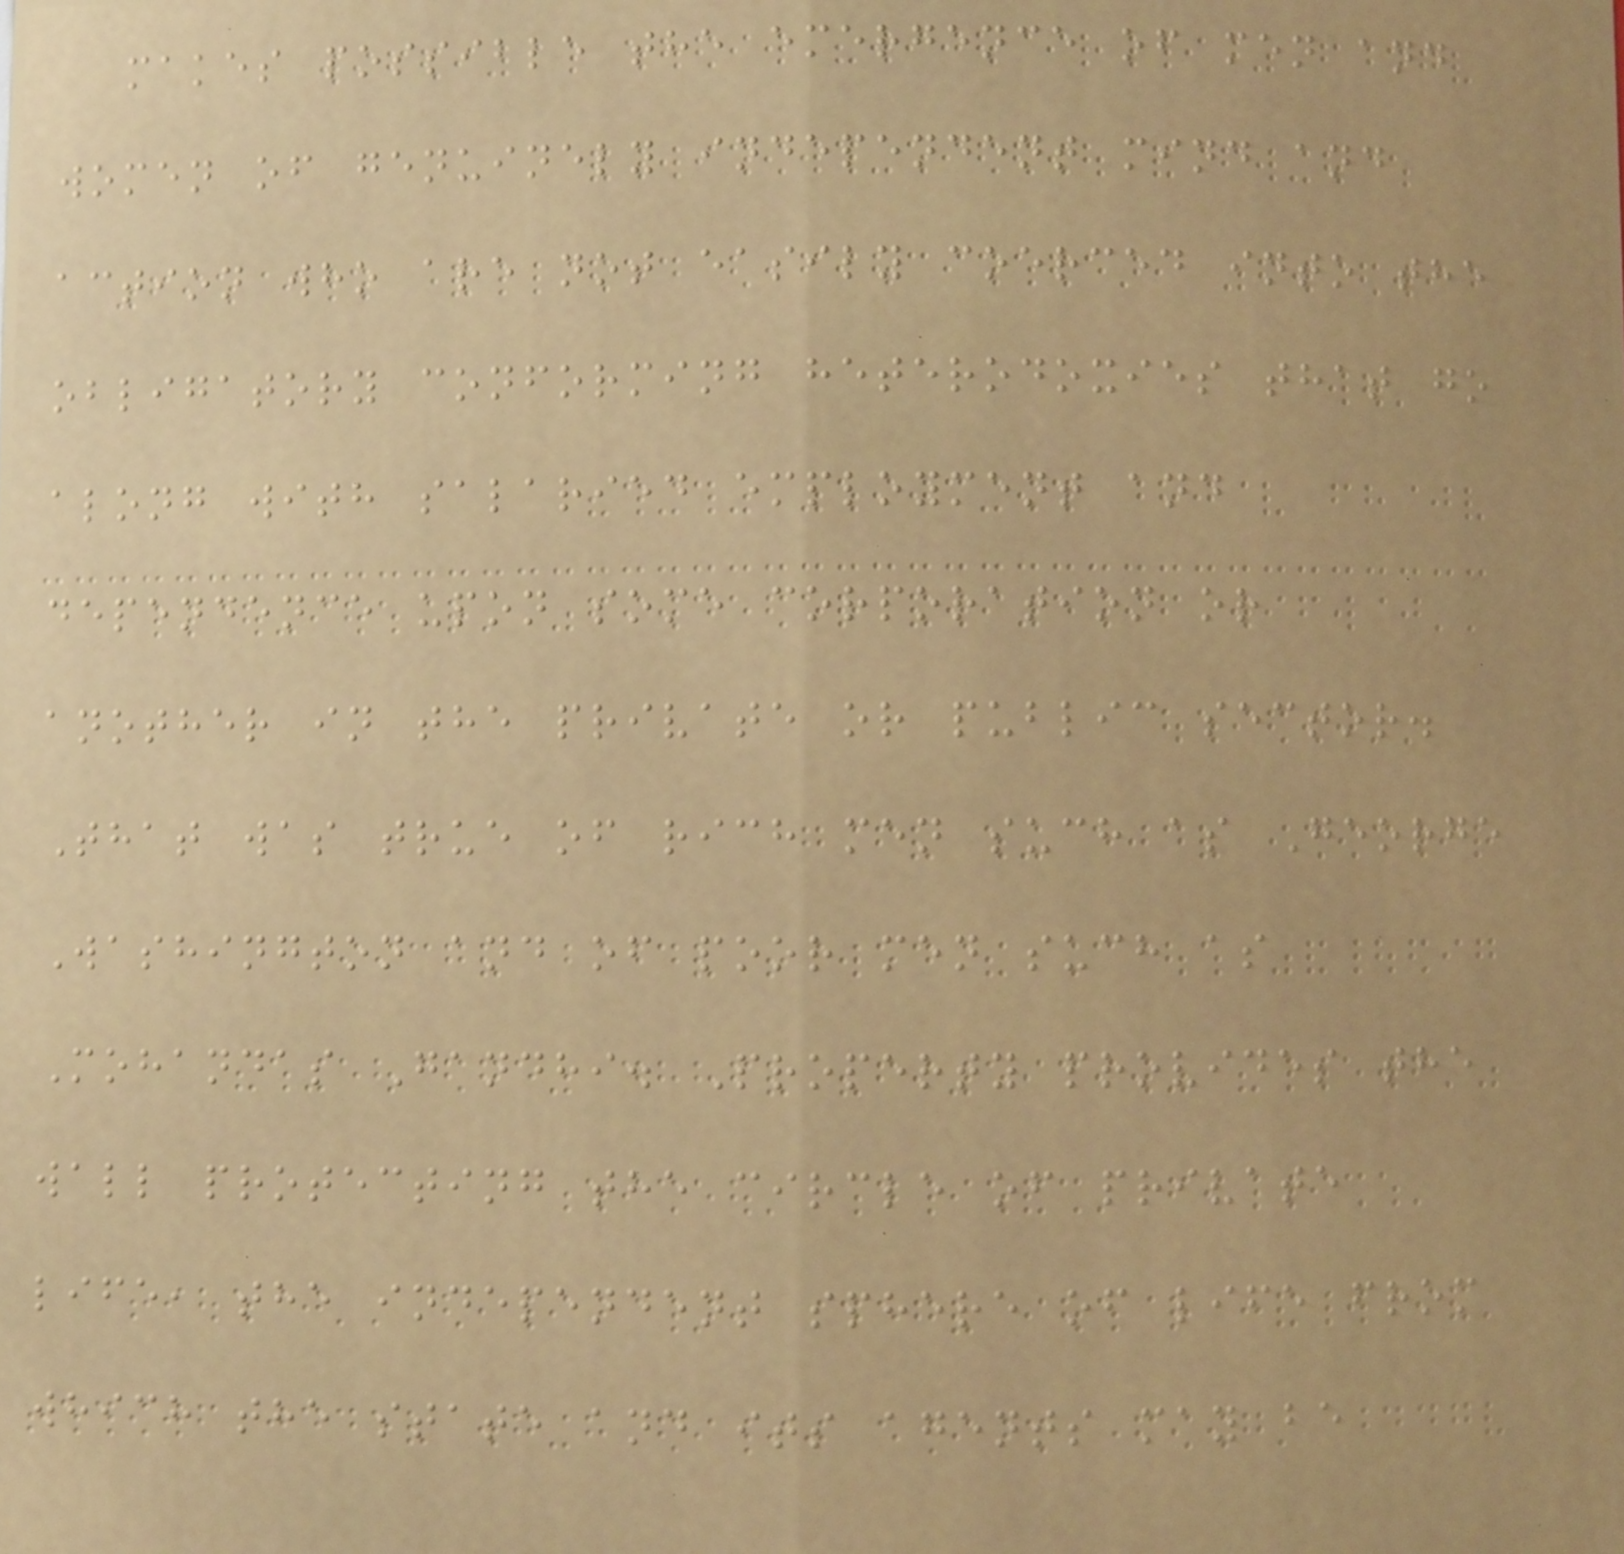makes possible the emergence of men and
women of genuinely independent mind and
action who are not easily coerced into the
obligatory conforming heterodoxies that go
along with salaried employment and
dependence upon some corporation or
another in the private or public sector.
That was true of rich men such as George
Washington and of poor men such as
Mohandas Gandhi. Property provides the
wall protecting the circle of private
life, the independent sphere of life from
which the state and its agents may be
